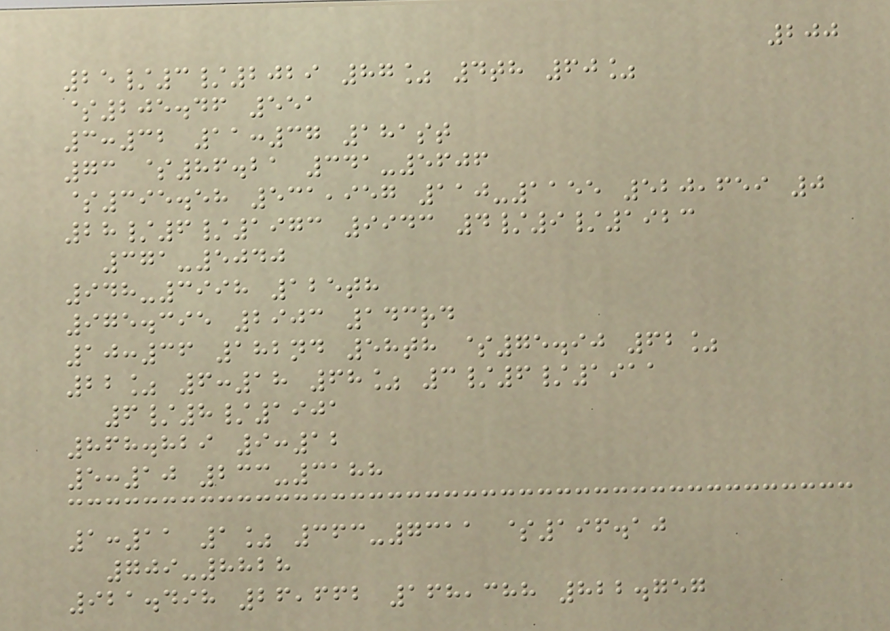200
25/3/2029 87% 4th 60%
$205.46 551
3:32 11:37 181st
73 $86.21 341-5606
$395.58 531,957 110-1155 520,659 0
28/6/1973 9943 4/9/1923
371-5040
948-3998 125th
975.395 2903 143rd
10:36 182nd 58th $75.90 62%
22% 6:18 68% 3/6/1911
6/8/1901
868.829 9:12
5:10 233-3188
1:11 1% 363-7311 $196.10
709-8828
921.498 26,662 168,388 822.757
